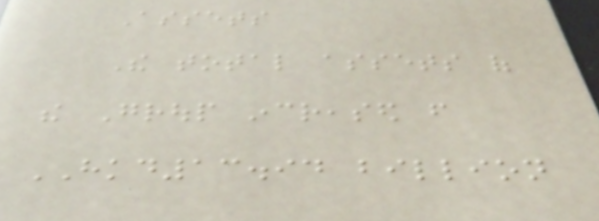Assets
The total assets of
the Group increased from
HKD13.94 billion
